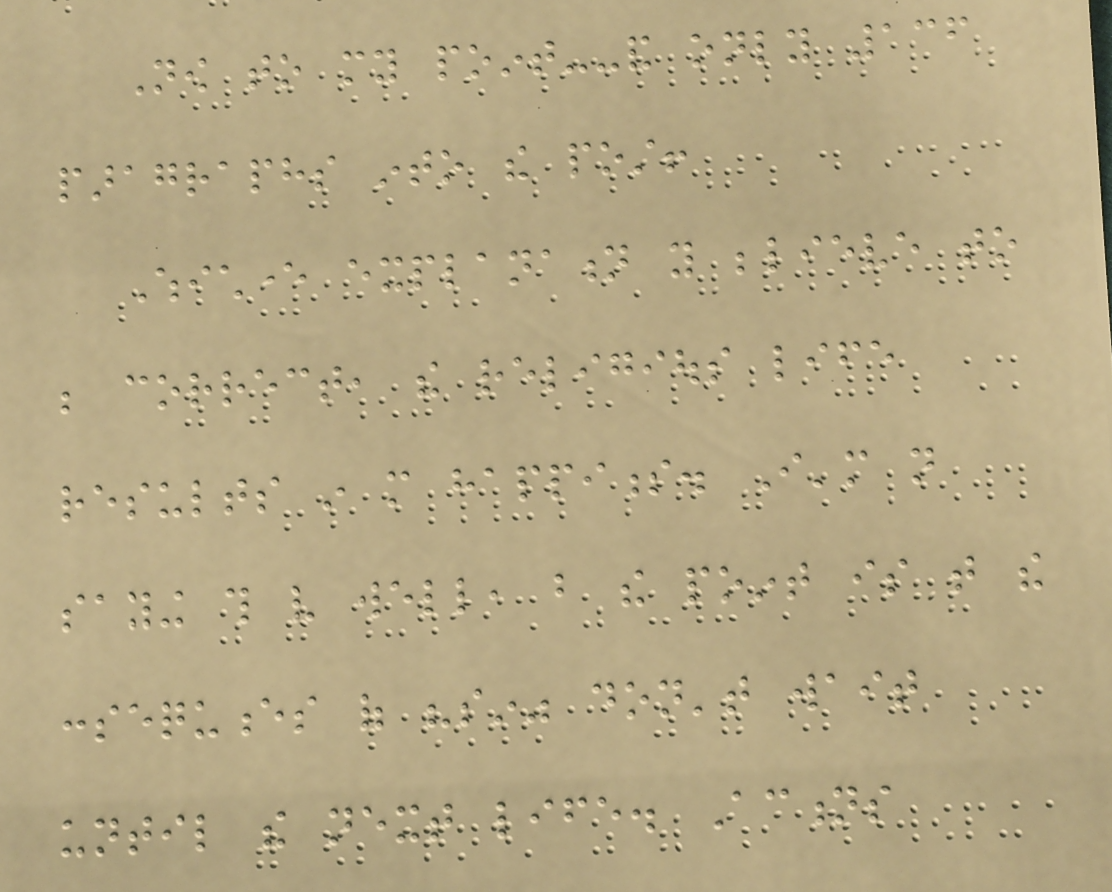Now to my point--and only 136
paragraphs into the post!
Whichever explanation you believe to
be correct, the religious life
results in more happiness. I'm not
saying this very well, but the point is that the
consequences of "sin" don't wait
until the next life. Actions
